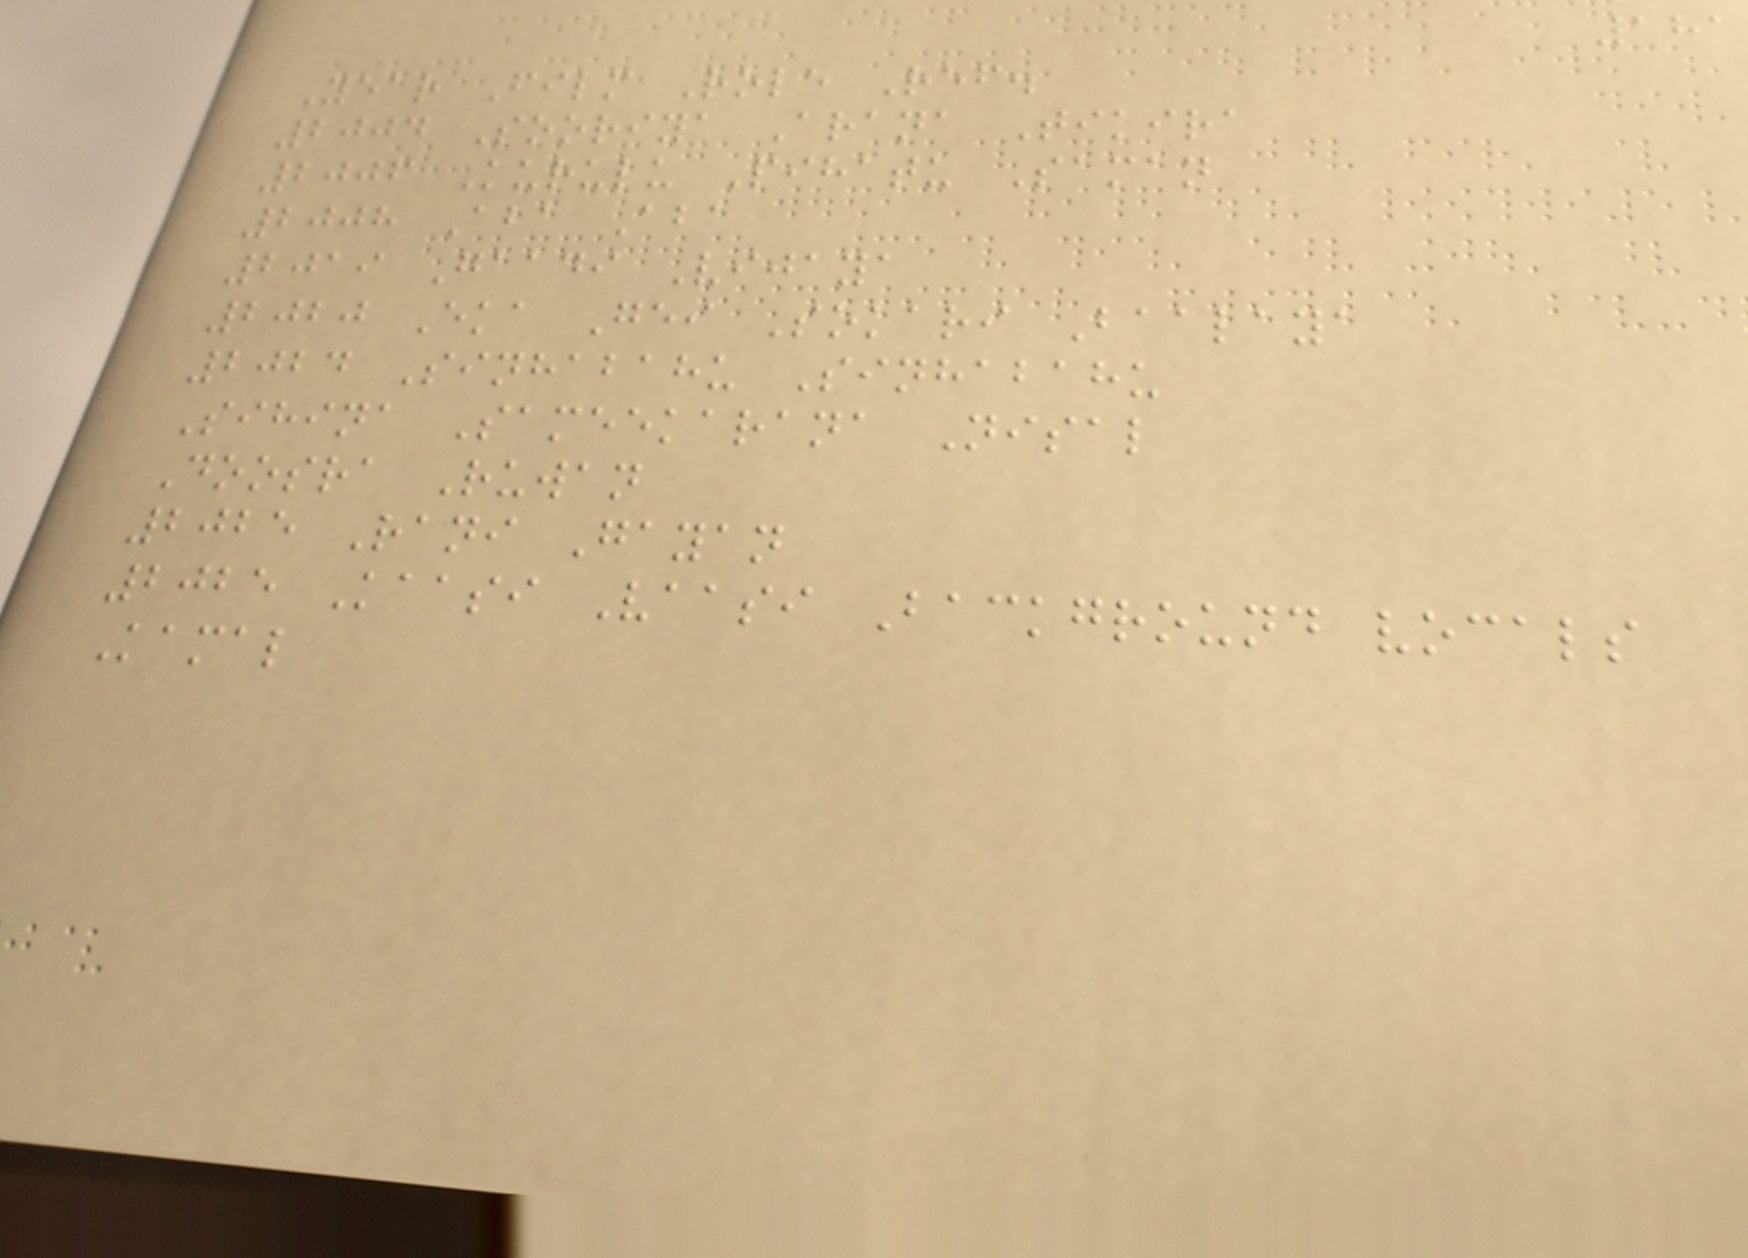181
Year Film Role Ref.
2004 Sooriya Arana Tikira
2006 Kurulu Pihatu Saman
2008 Aba Aba
2019 Gaadi Vijaya
2020 Eka Gei Sokari Baalaya
2024 Sinhabahu Sinhabahu
Sihina Sameekarana Nisal
Doosra Ruwan
2025 Rani Gayan
2025 Kaasi Vaasi Background vocals
Kamal
